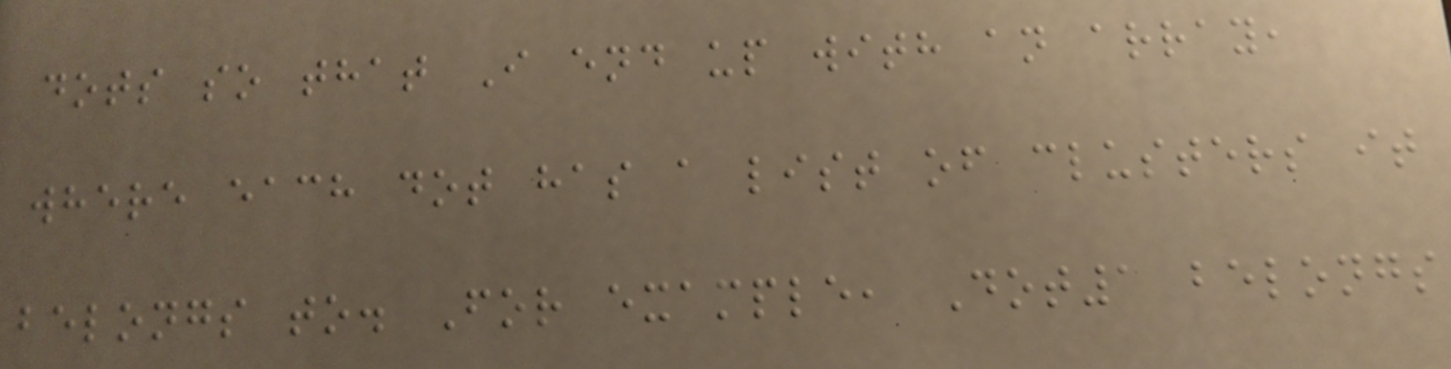dots so that I end up with an array,
where each dot has a list of clusters it
belongs to. For example, Dot1 belongs
